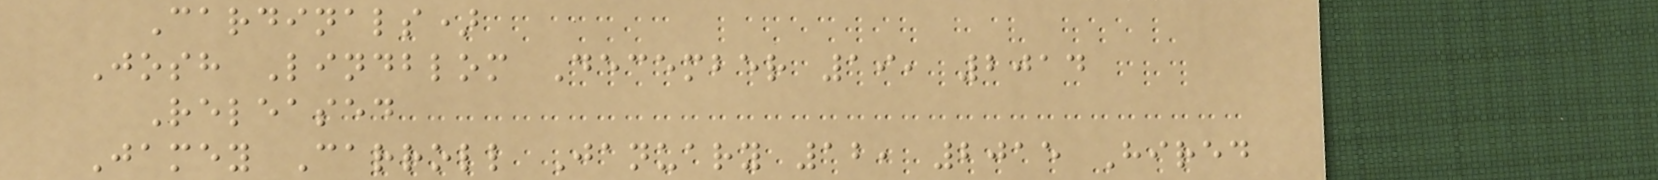Cardinals)
Josh Lindblom December 19, 2014
Released
Jamey Carroll January 12, 2015 Hired
